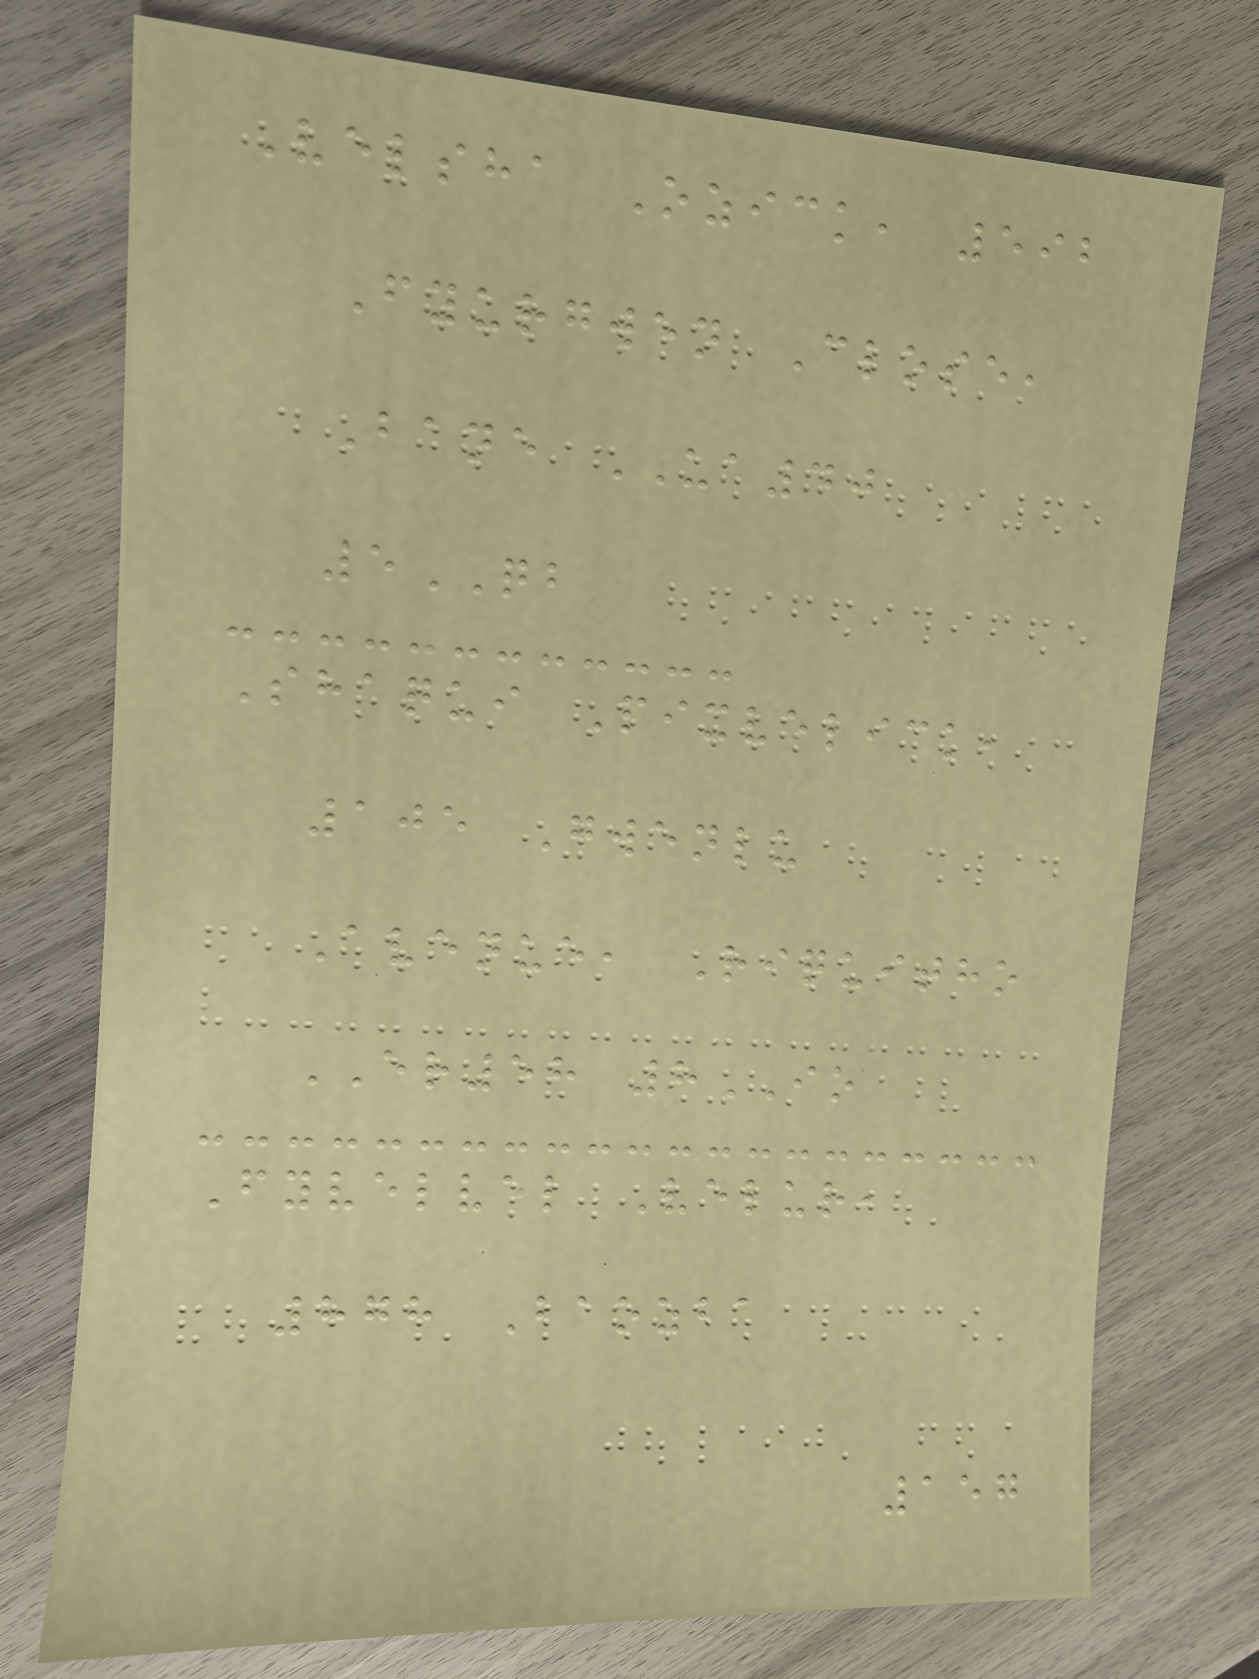Velsha Ozick, 592
Fyurgwen Close,
Bane UA40
5QB
Shaqui Pixvelick,
105 Gwenlu
Avenue, Riquitho
ER58 8IO
Fyvelvel Velur,
878 Baozba
157
